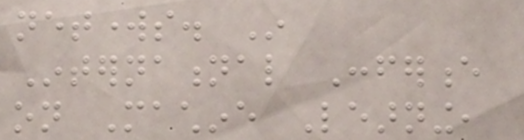networks. In
International Conference
on Machine Learning,
